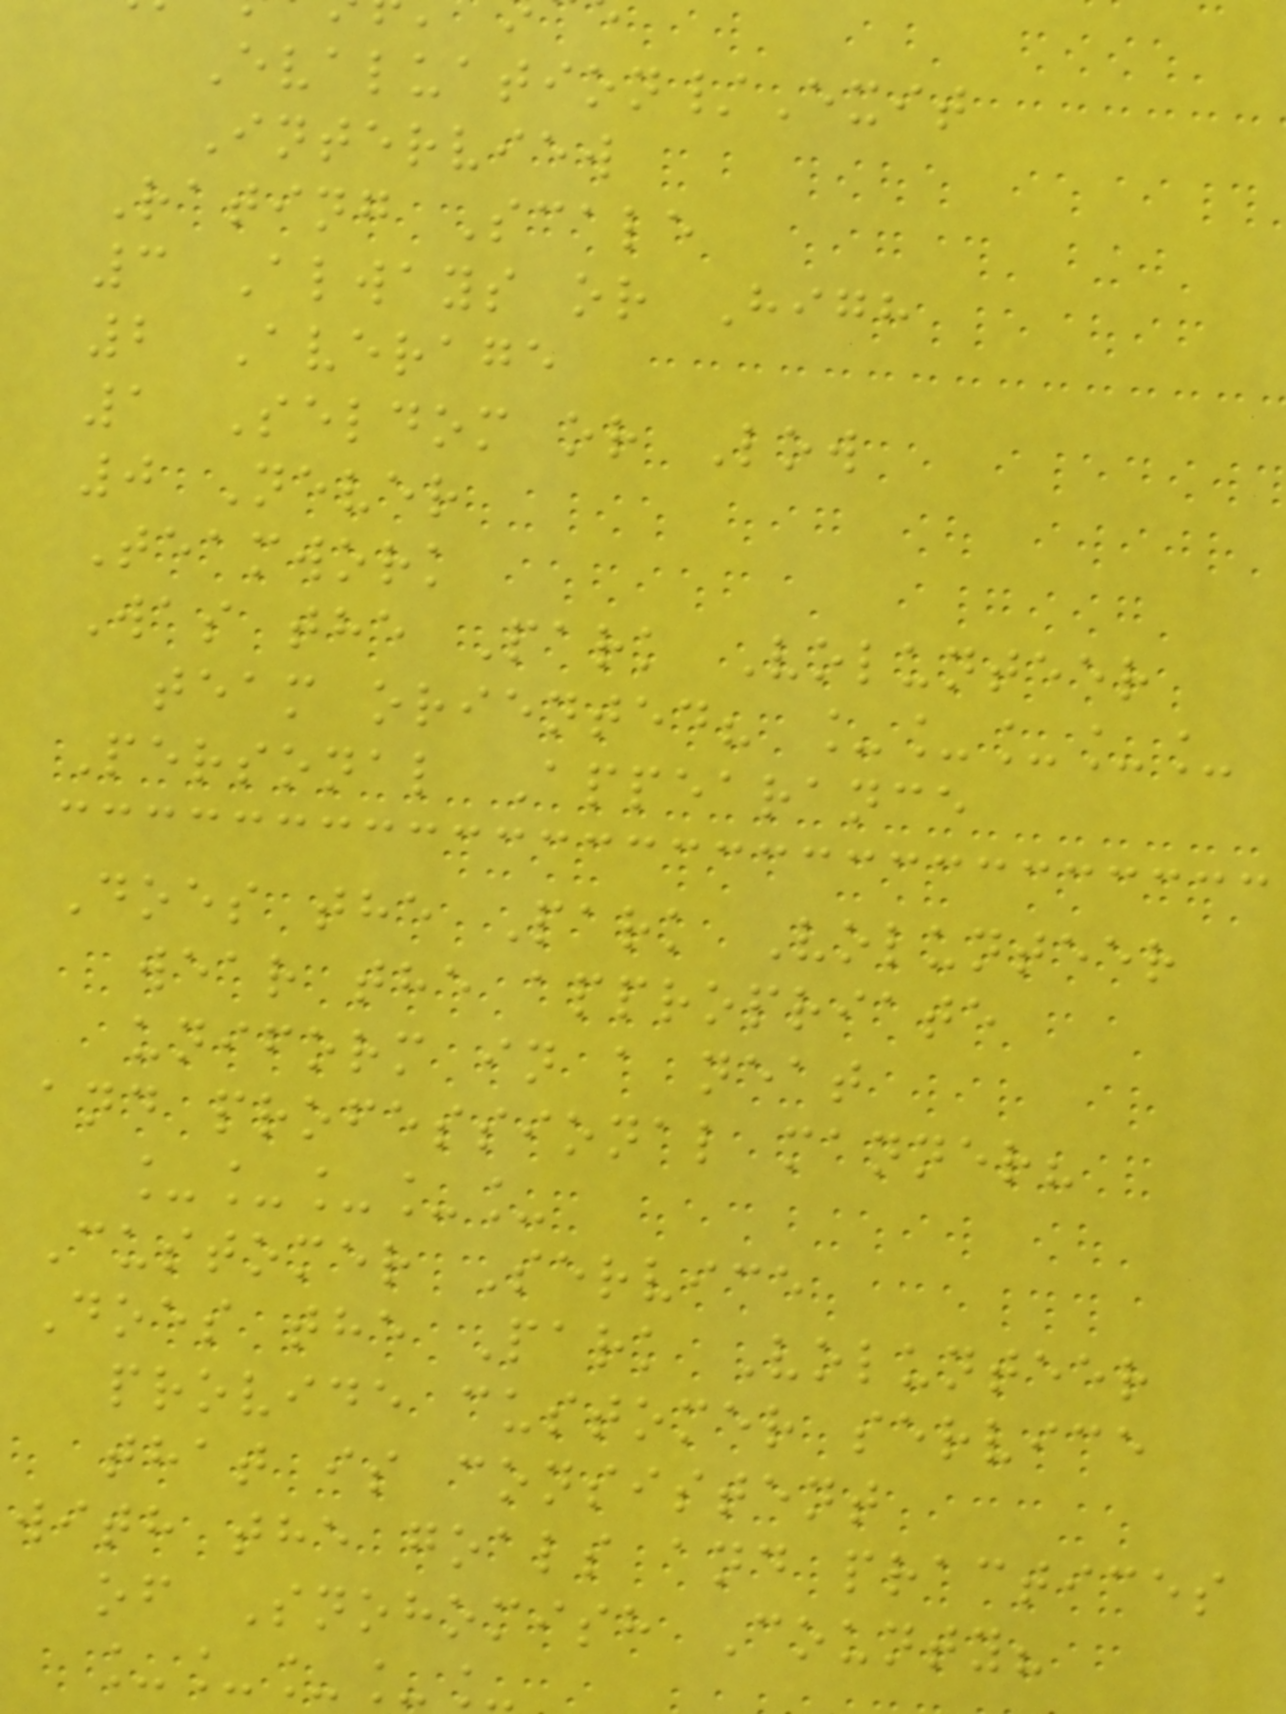Evaluation/Exit
Interview
Rating Scale
3 Always or High
2 Average
1 Seldom or Low
0 Never
Teamwork
Was the Park Volunteer
team oriented? _____
Personal Appearance
Does the Park Volunteer
wear the appropriate
uniform in a neat
and professional manner?
_____
Customer Service
Does the Park Volunteer
provide customer service
that is consistent
with the goals and practices
of Snohomish County?
_____
